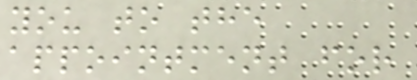you to the
appointment for
